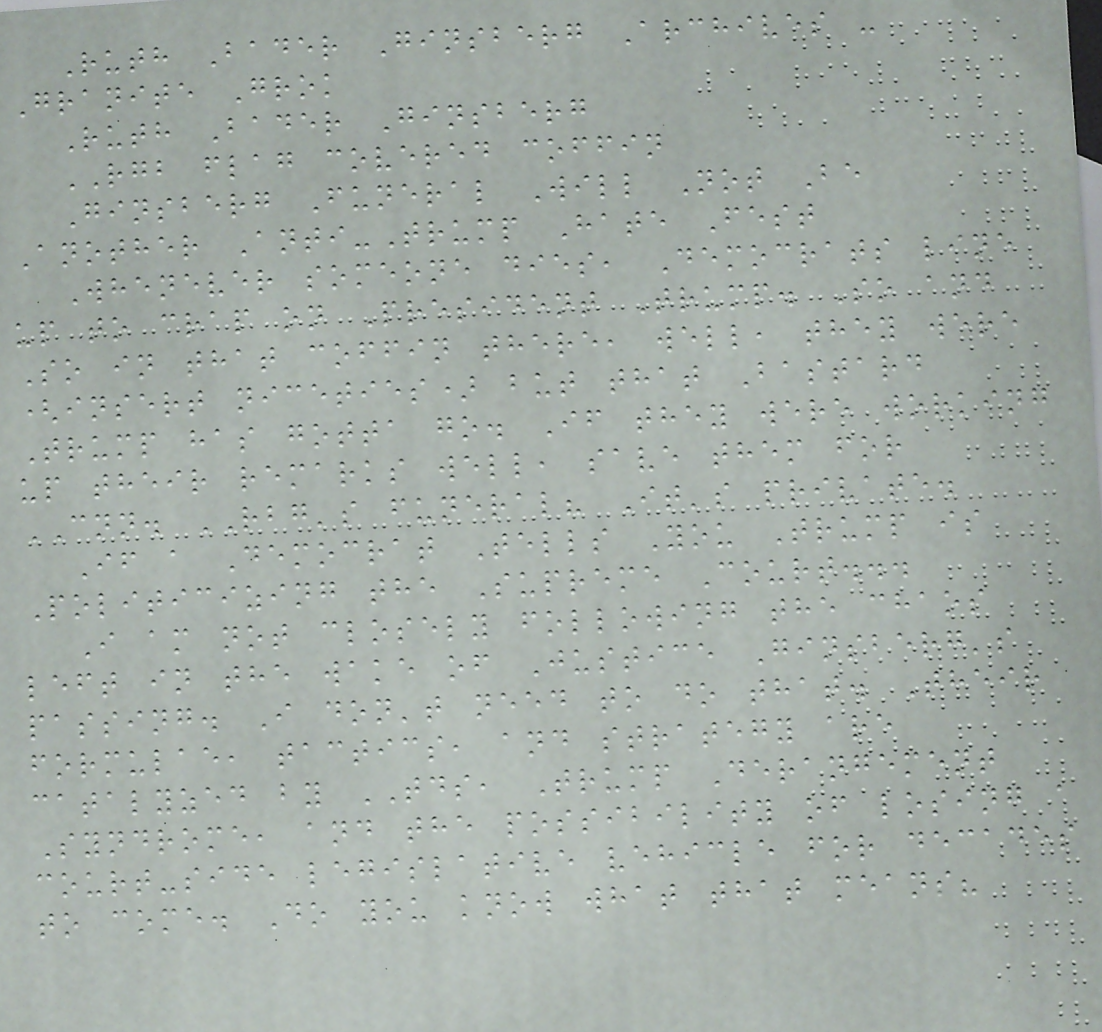Ruth Bader Ginsberg Archives -
Granite Grok
Ruth Bader Ginsberg
RGB flag covered coffin
Ginsberg Funeral Will Not Be
Another Anti-Trump Hate Fest
Whenever someone dies, Democrats line
up to crap on President Trump. So and
So in that coffin there, well, they were
(insert niceties) but that Bastard
Trump has gotta go. If they were working
up their remarks well, save them for
CNN. RBG's funeral? It's private.
If a Democrat Tells You Trump is
Politicizing the Supreme Court...
I am not closely following the chaos
left in the wake of Justice Ginsberg's
passing. I don't need to do that. Their
formulae, tactics, and strategy are
catalyzed by TDS, Trump Derangement
Syndrome, and the possibility of losing a
court-side legislative vehicle for decades
to come. Do you know what that means?
